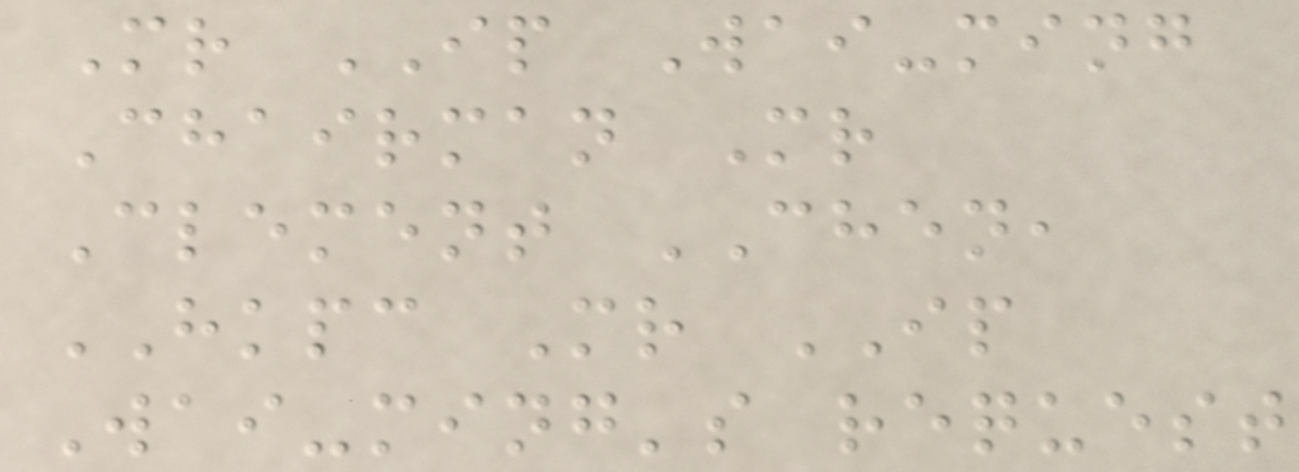Mr IP Wai-ming
Chairman Mr
Clement CHEN,
HKPC Mr IP
Wai-ming's request
